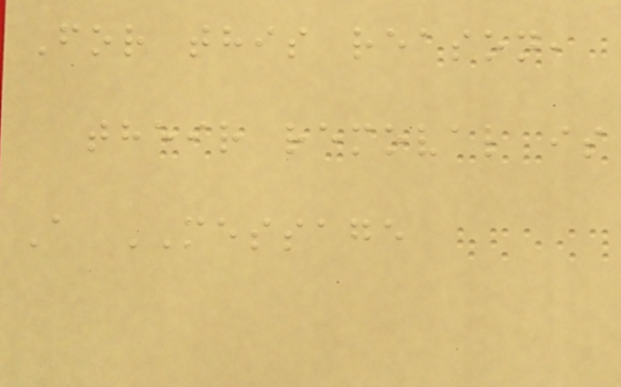For this reason,
their removal is
A MESSAGE
